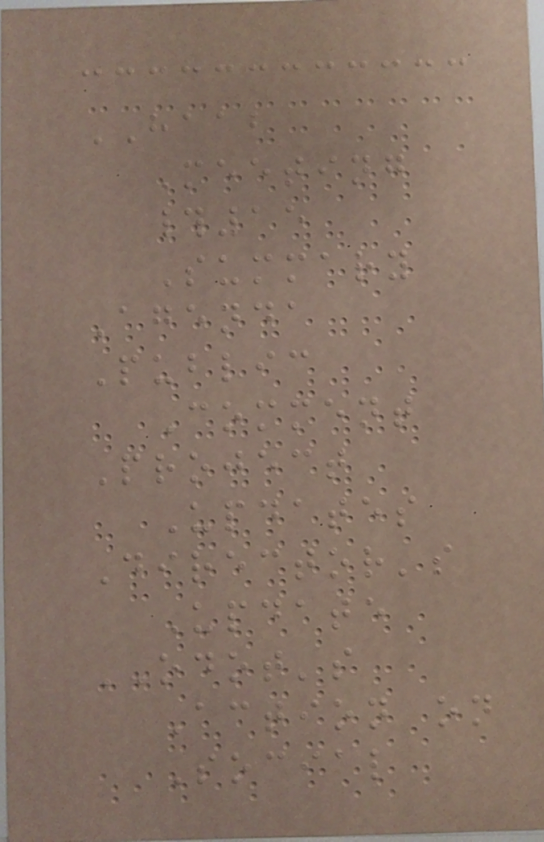HAAB
Meeting
#15
Summary
Agenda
Public
Comment
Project
Updates
Director's
Update
ODOT's
Action on
Social
